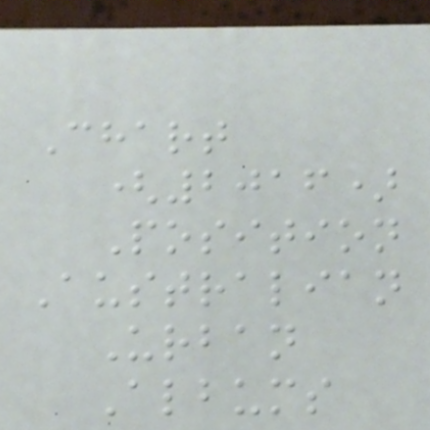Chart
(2016)
Position
Australian
Urban
Albums
